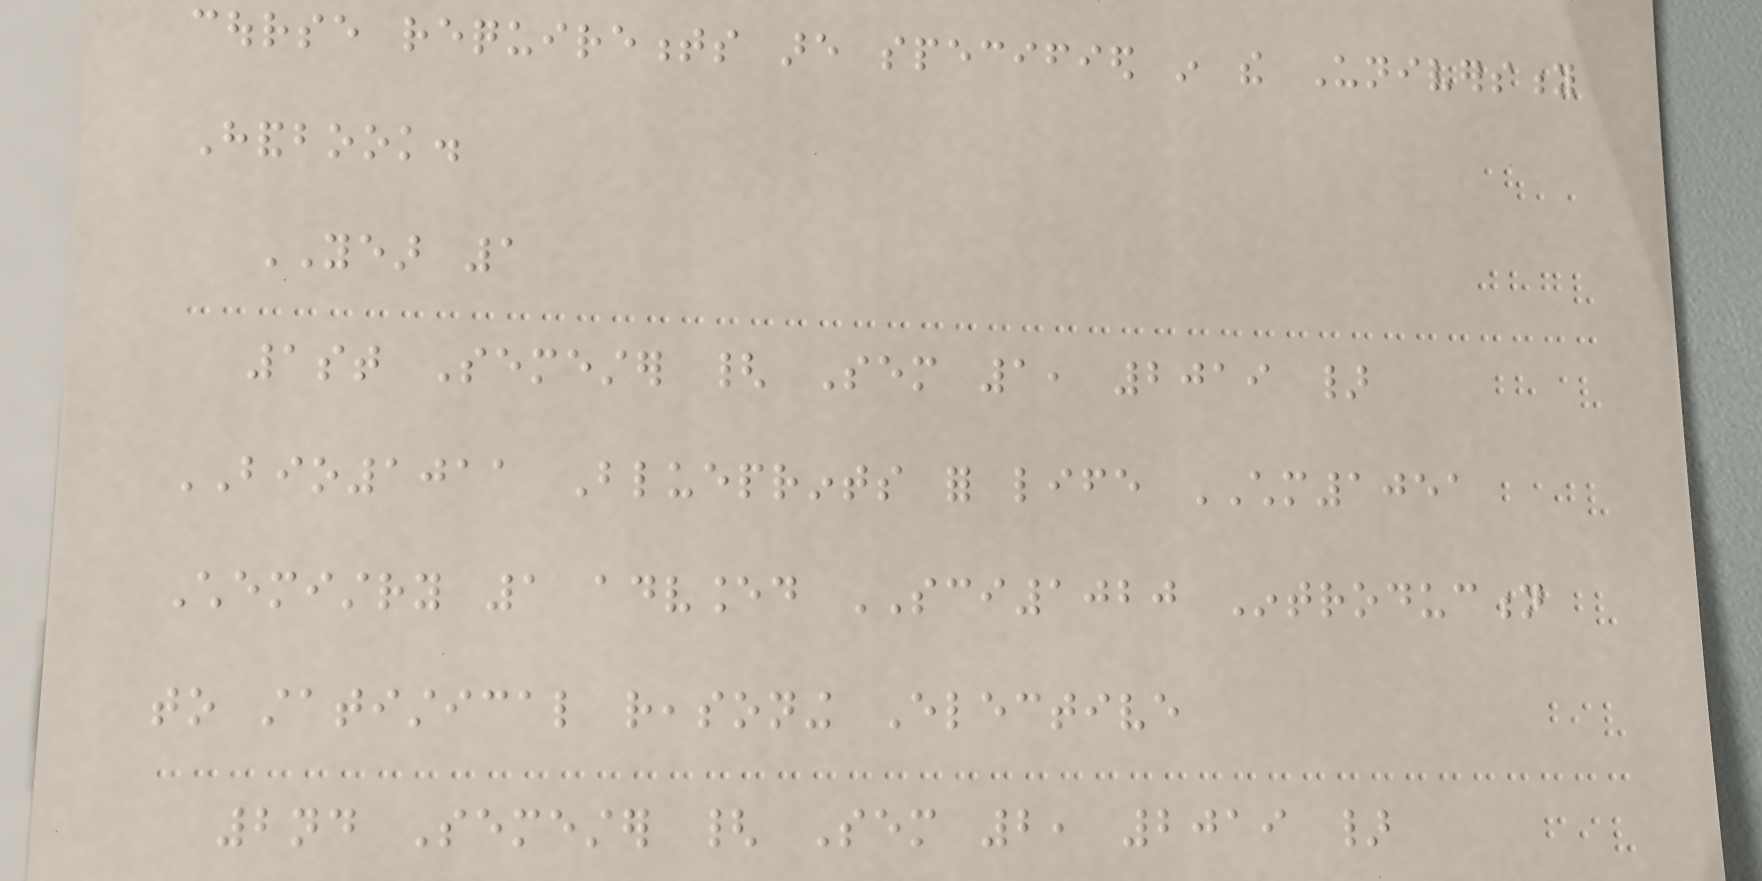course requirements are specified in the University
Handbook.
YEAR 1
1st Semester { Sem 1, 2019 }
BIO1011 Blueprints for life CHM1051
Chemistry 1 advanced SCI1020 Introduction
to statistical reasoning Elective
2nd Semester { Sem 2, 2019 }
